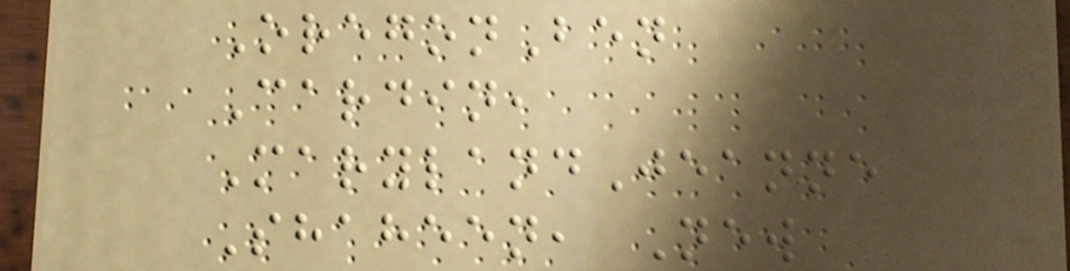OregonBen
Cardin,
MarylandJeanne
Shaheen, New
